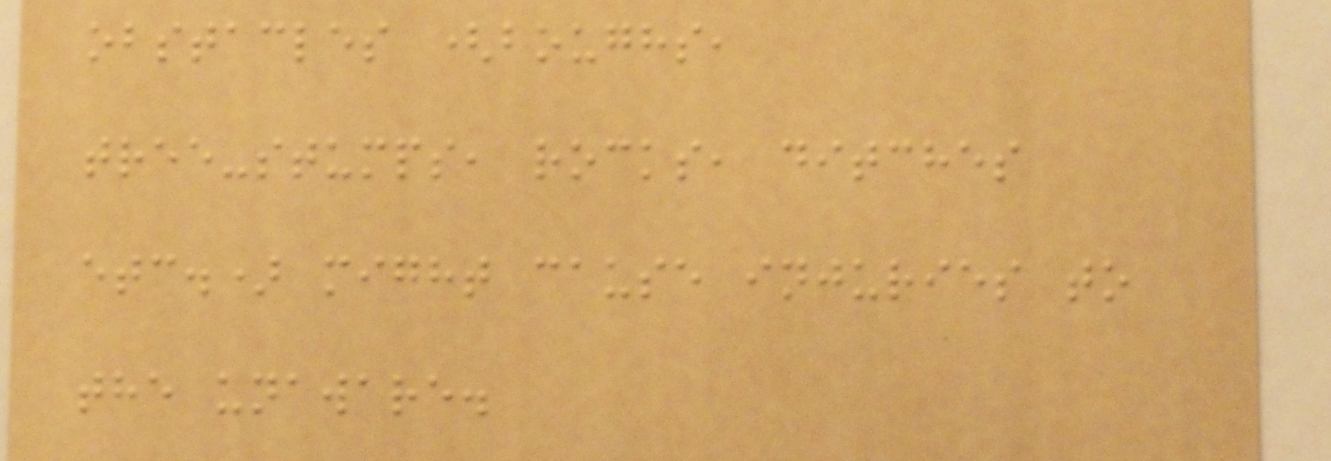obstacles (boughs,
tree-stumps, rocks, ditches
etc.) might cause injuries to
the unaware.
